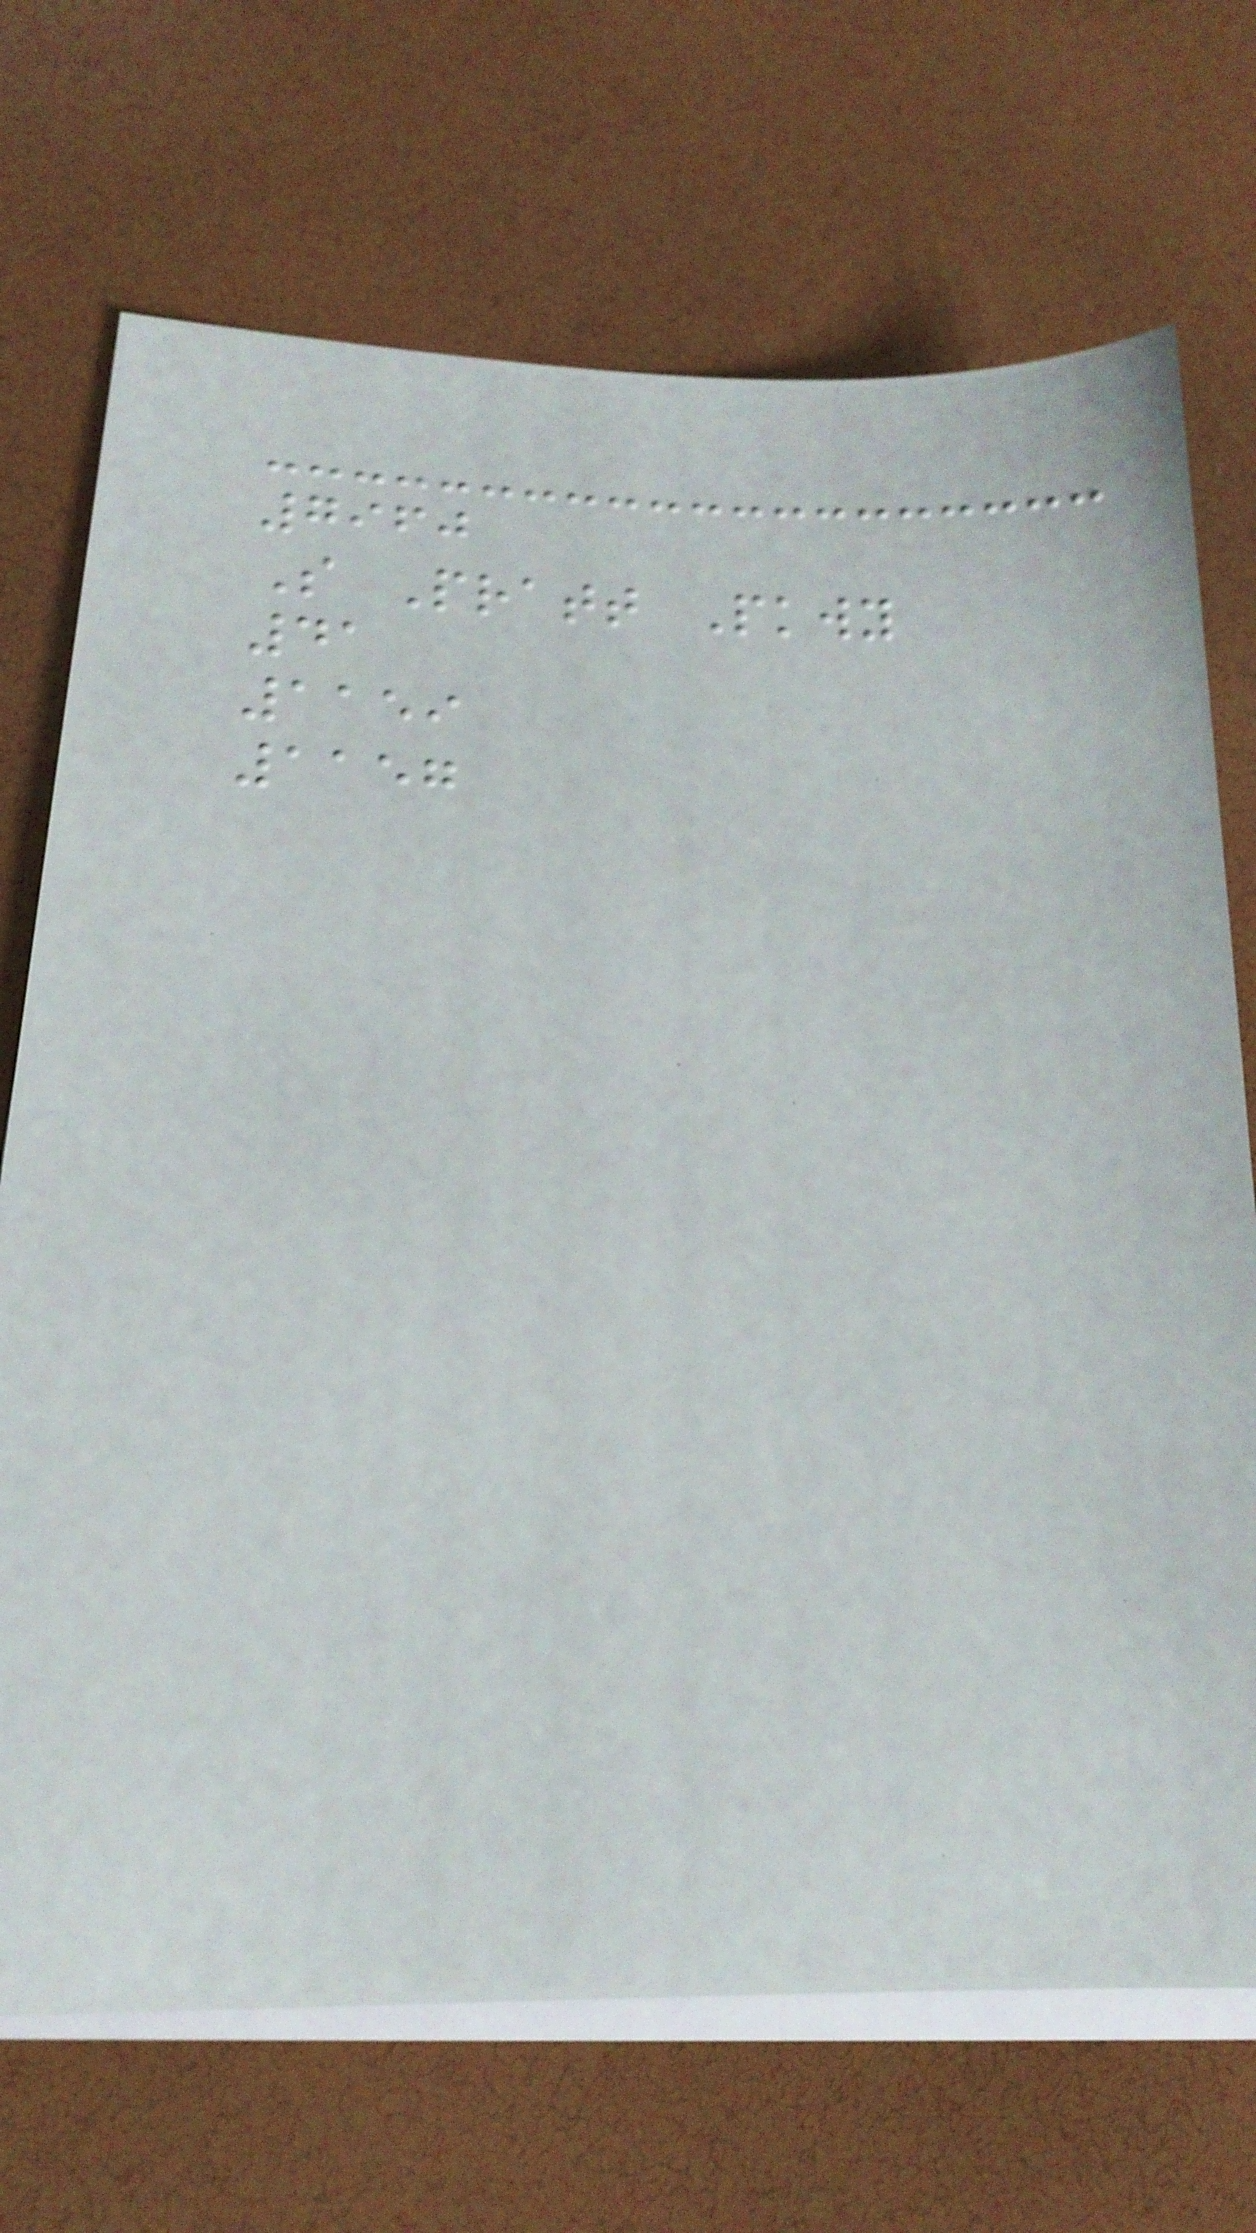7960
S Pratt Pkwy
41
1159
1157
